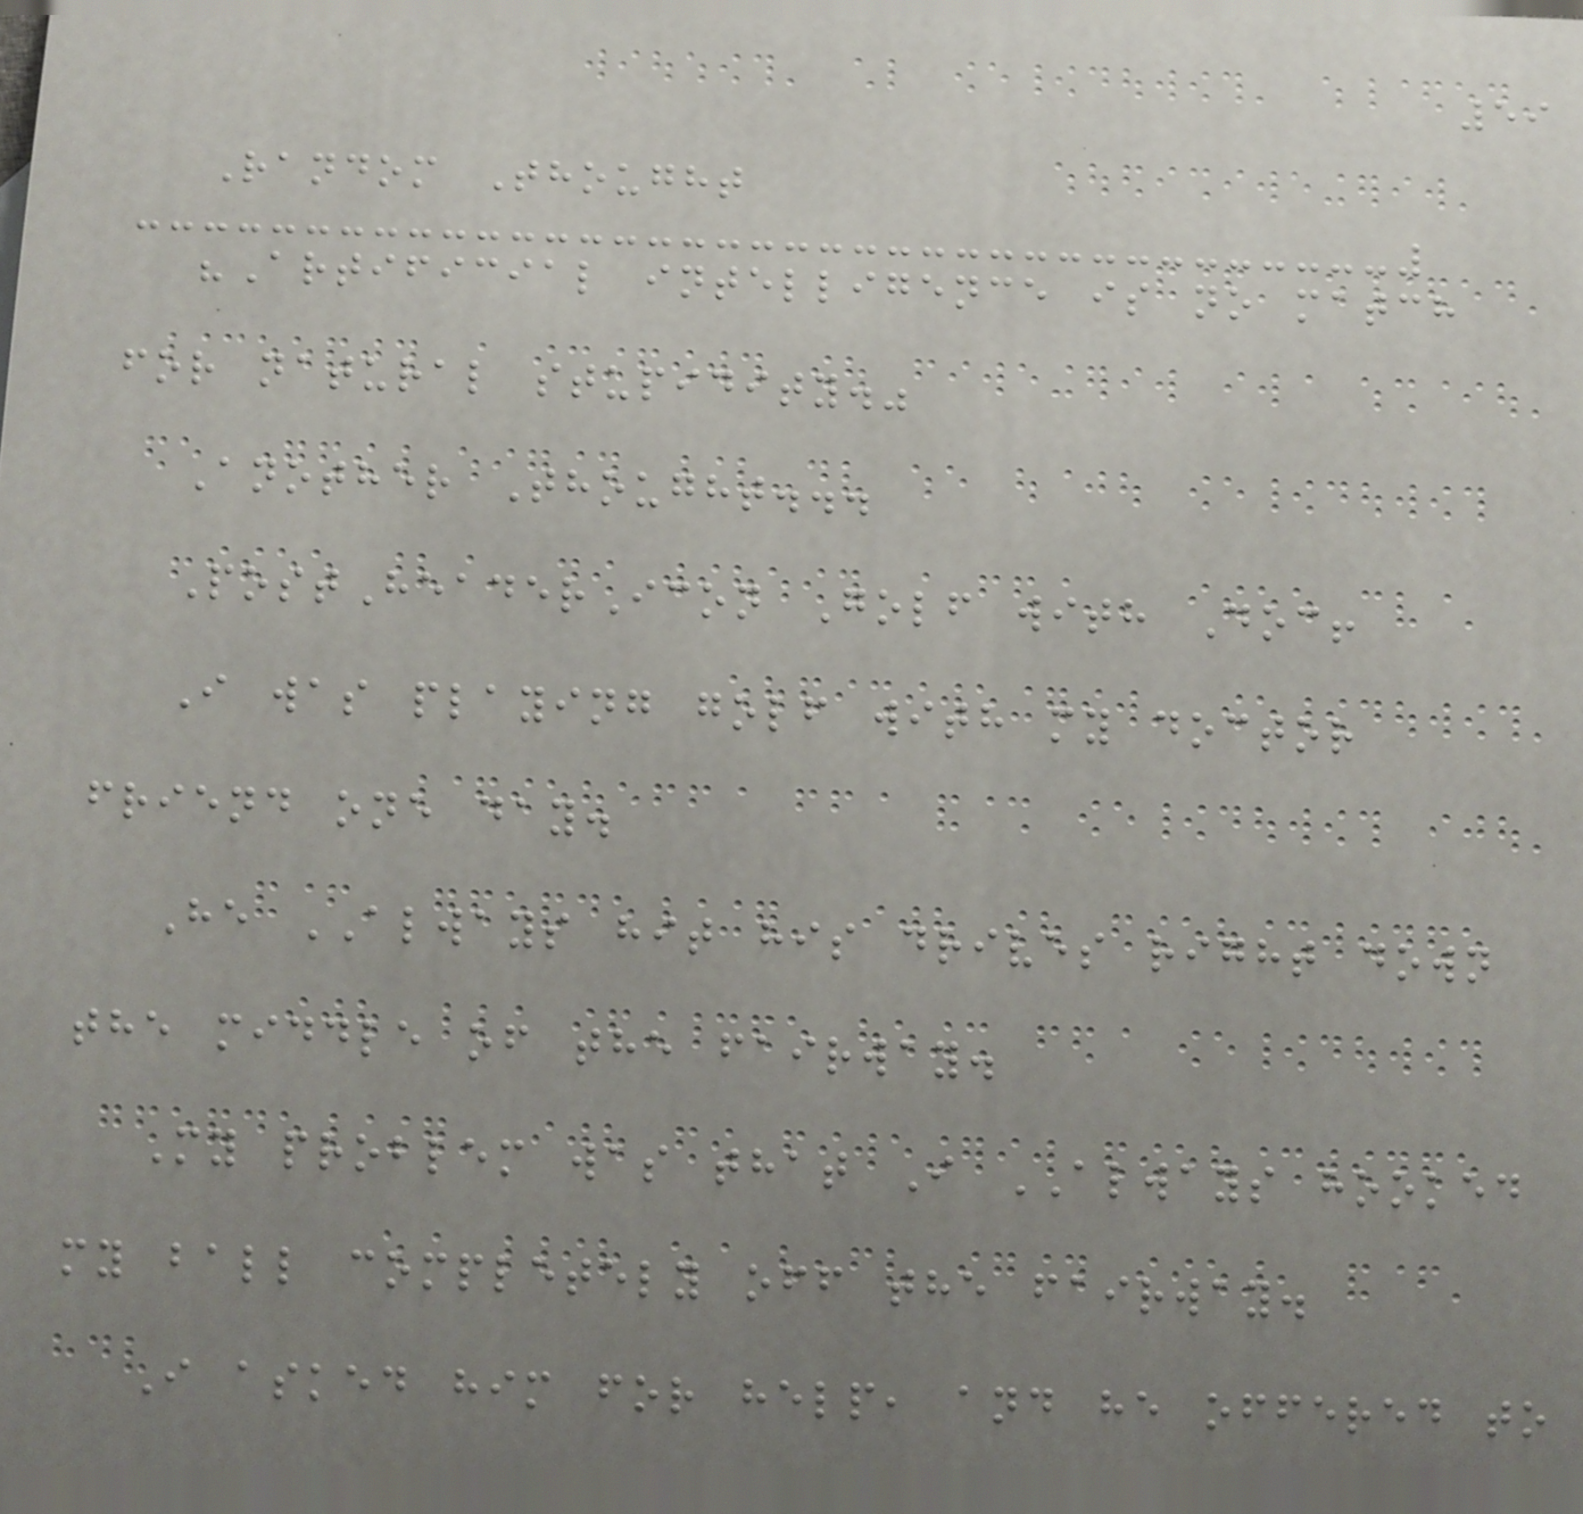59
Random Thought
"Artificial intelligence is no match
for natural stupidity."
Another Thought...
PostHeaderIcon Golf with Doc!
I was playing golf with my doctor
friend one day.
He ALWAYS hit his drives right down
the middle of the fairway.
My problem was that I ALWAYS hooked
my ball completely off the fairway.
I asked him for help, and he offered to
